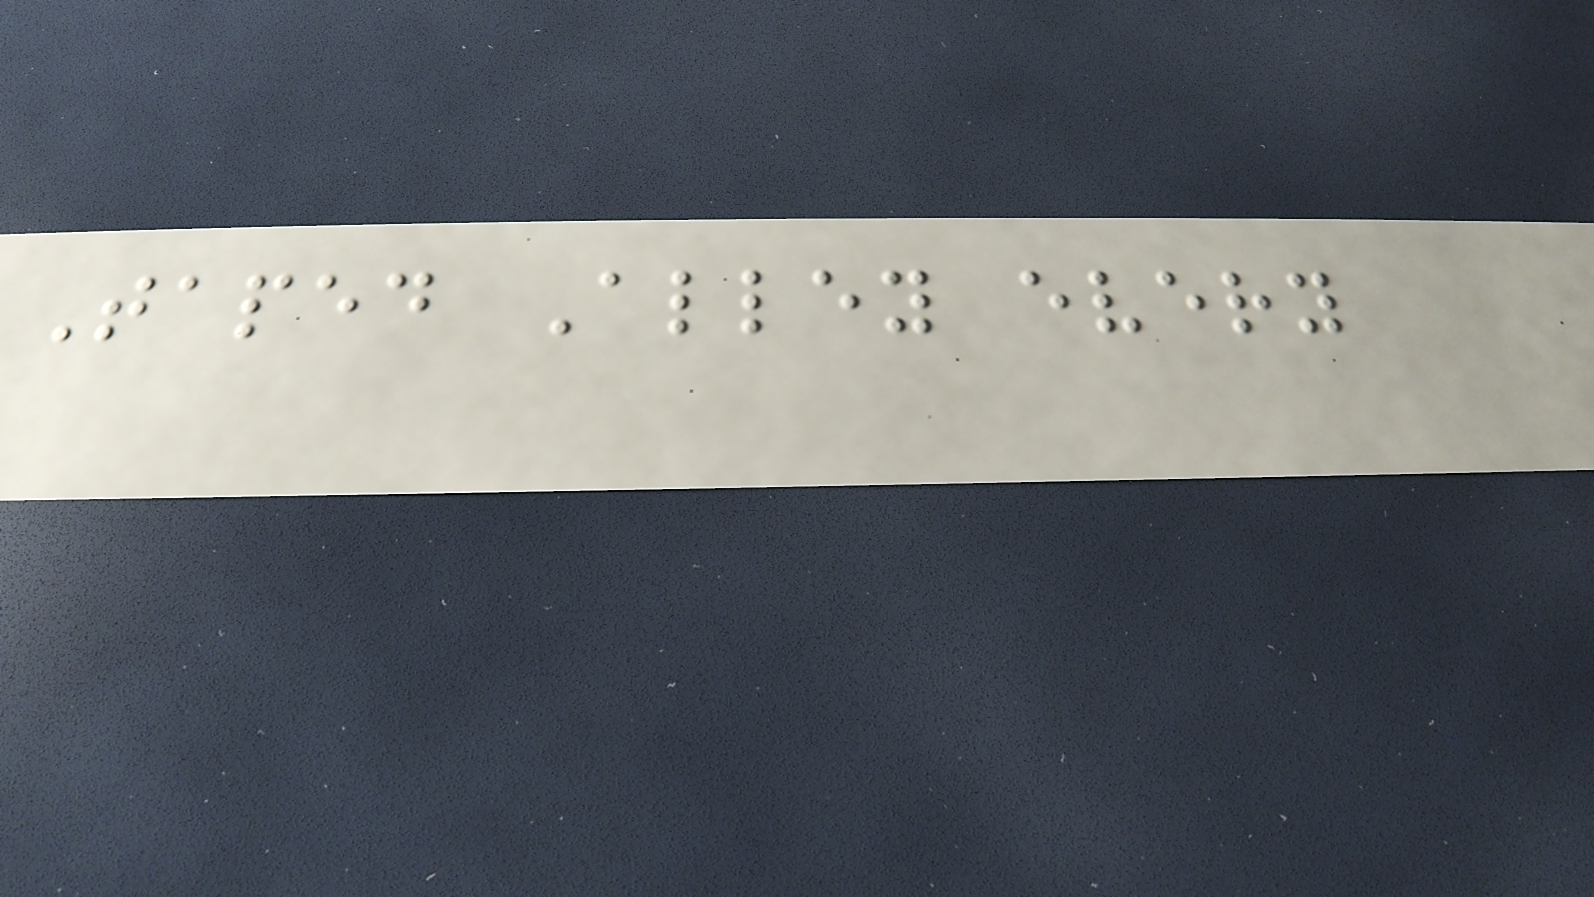Taped Alley every
